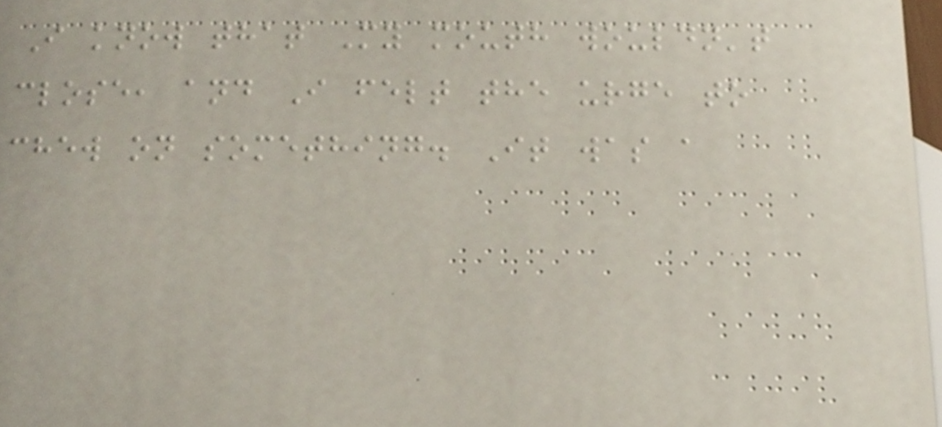I know that My mouth wouldn't
close, and I felt the urge to
chew on something. It was a
